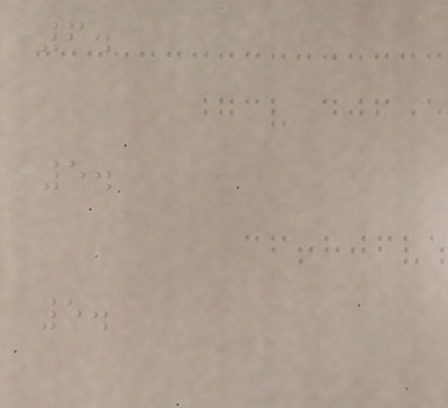6.
5.
5.
